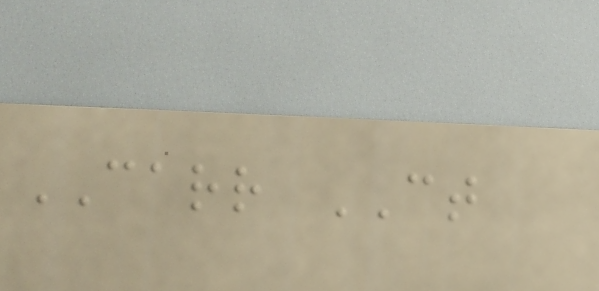CARR CT
